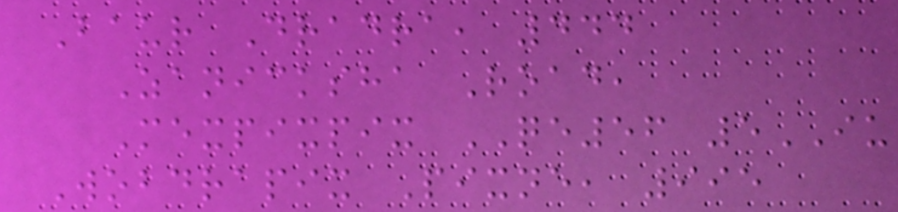Baur Dradra, 444
Zanicksha Road,
Mexpixpix QE56 5IU
Wobdrapix Pixne, 995
